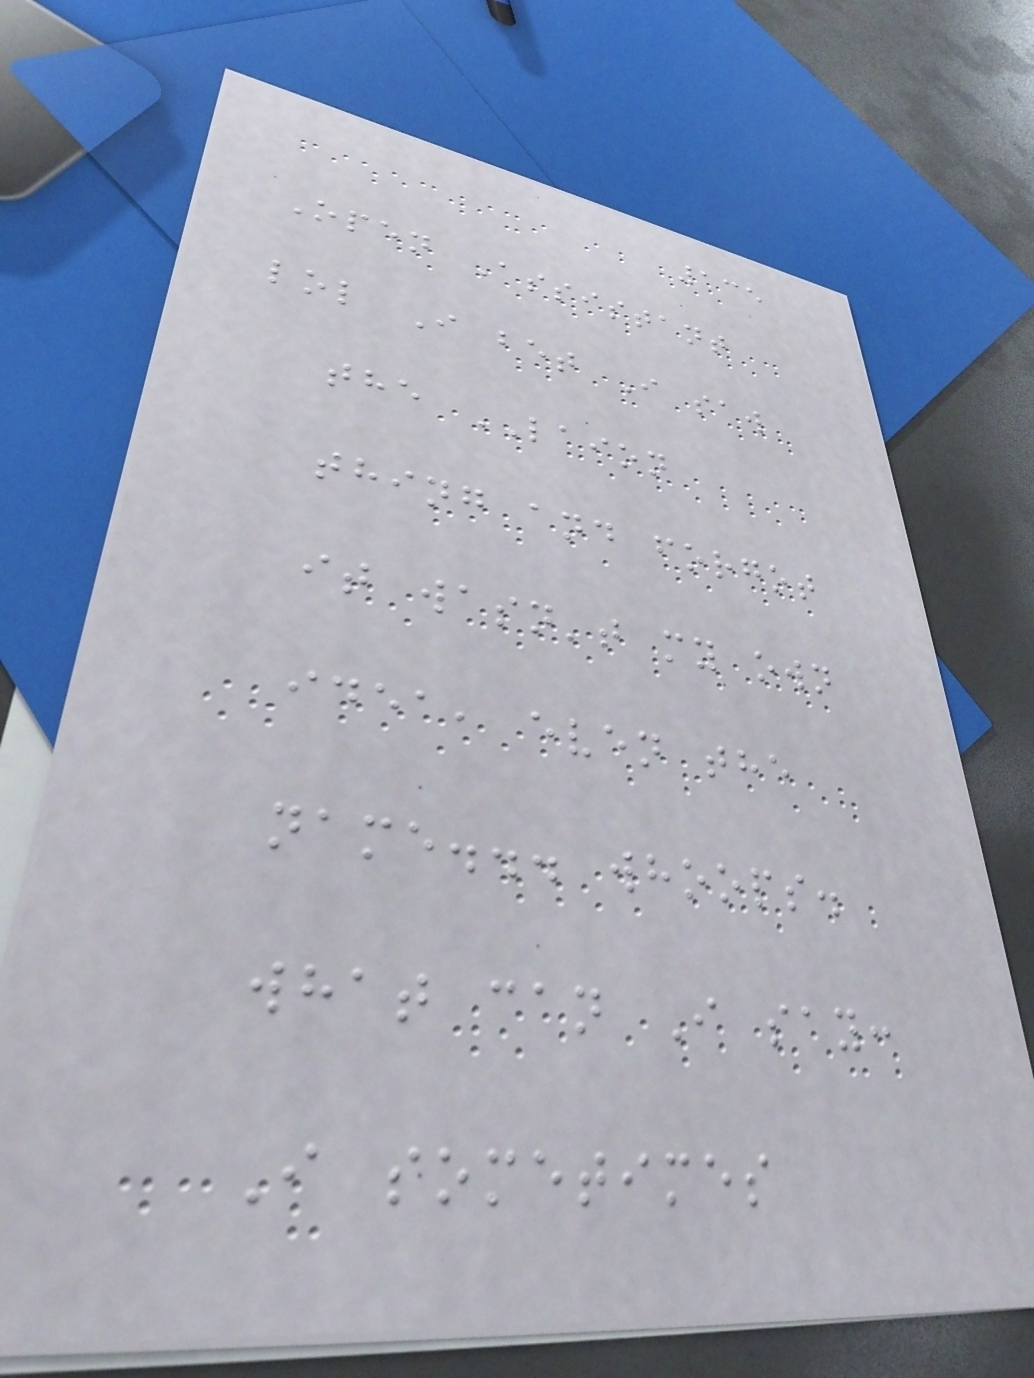135
Open Assistant
lol I bet I saw
the LAION
thing and forgot
it wasn't my own
idea, even the
name... whoops.
what can I say:
I sometimes
